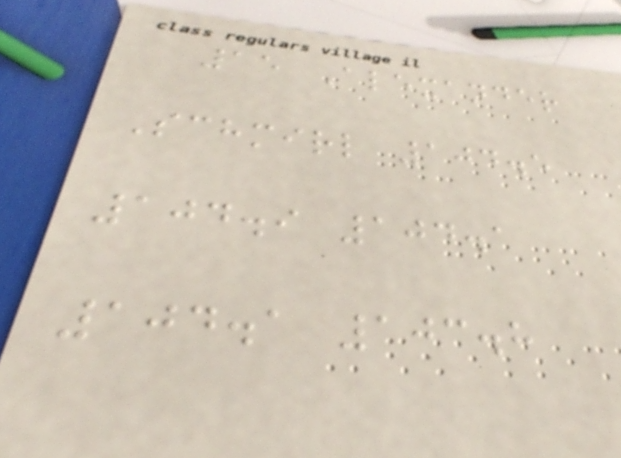15 Alexander
Schmirl 104.5
104.9 104.1
104.1 103.8
